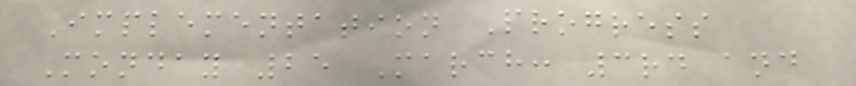Implementation Progress
Monday 25 March: 3rd and
